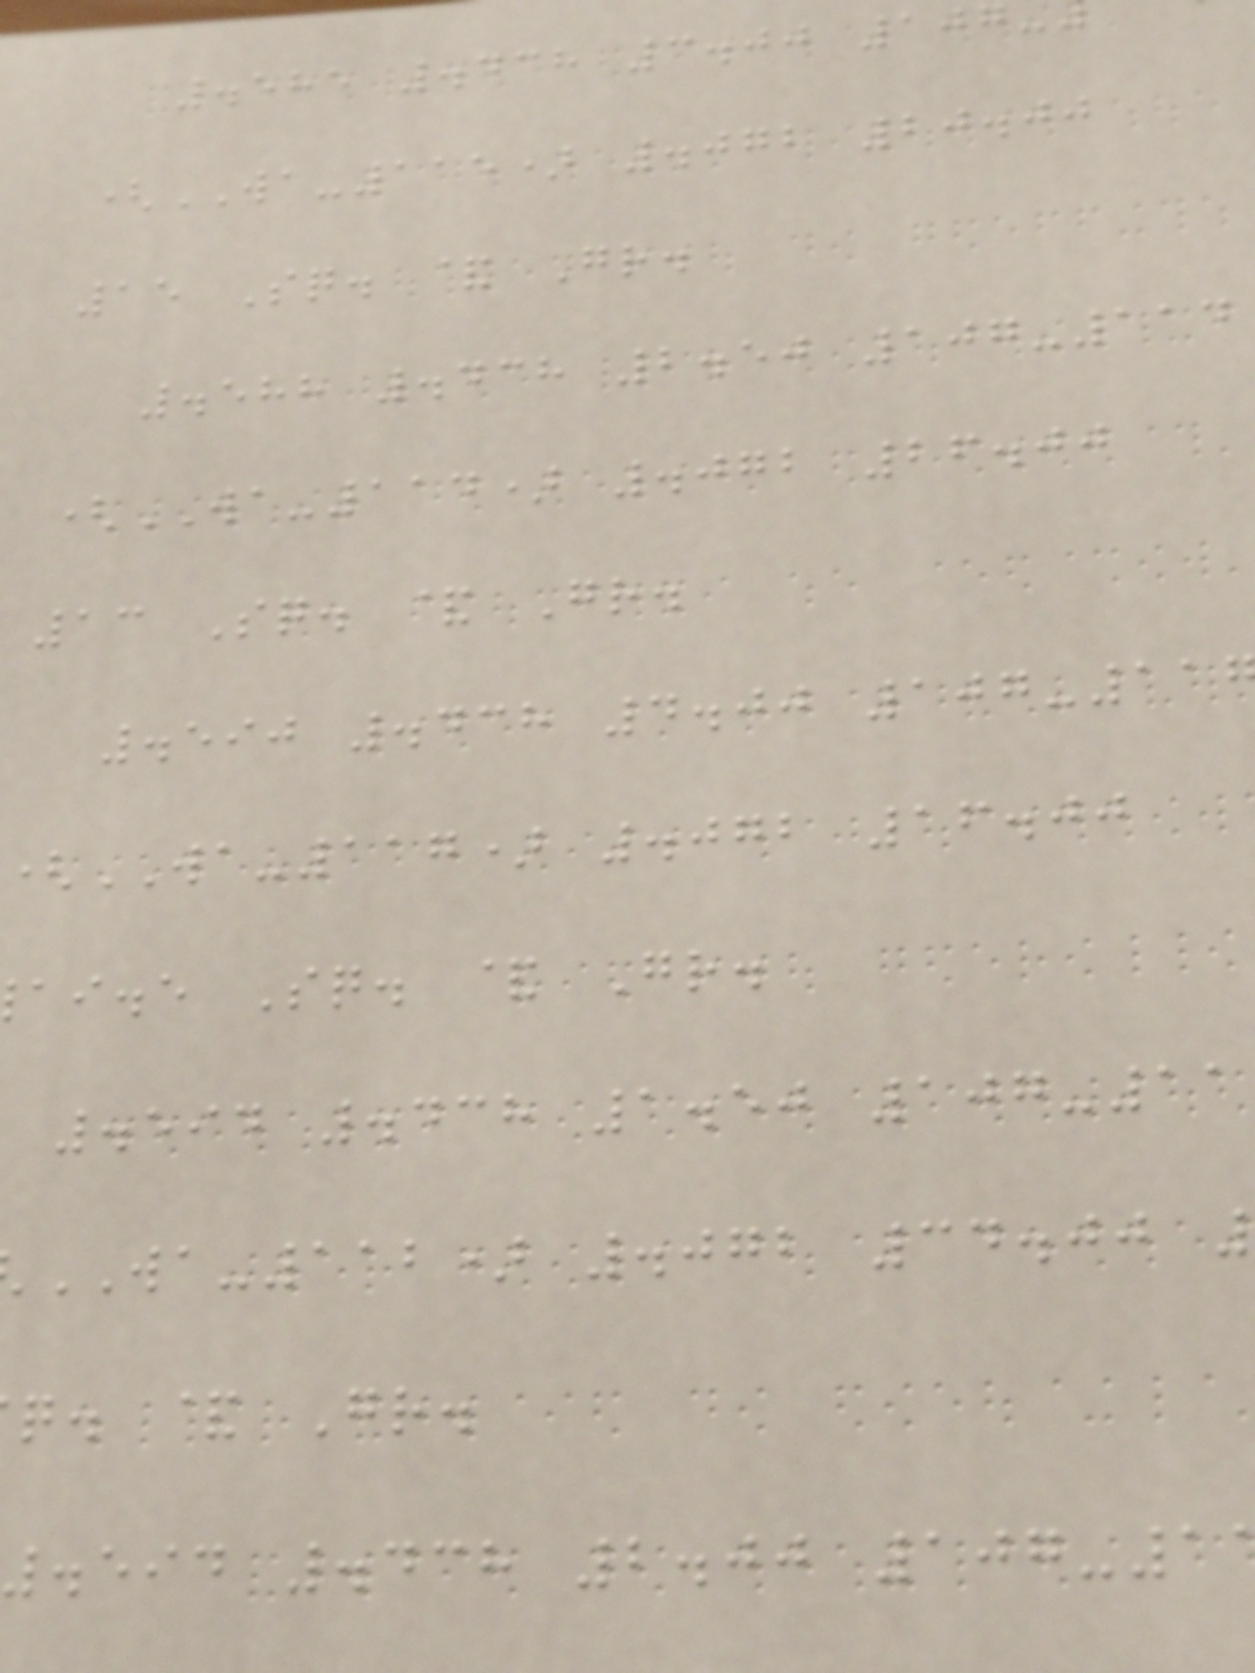.585 .438 3.00 107
(WA-115) .072 20.00
15 Sq. & Gr.
.588 .438 2.50 107-114
(WA-114) .072 26.00
13 Sq. & Gr.
.590 .438 4.00 107-11
(WA-117) .072 16.00
ai.e Sq. & Gr.
.594 .438 1.50 107-11
WA-112) .072 34.00
q. & Gr.
.594 .438 2.00 107-1
